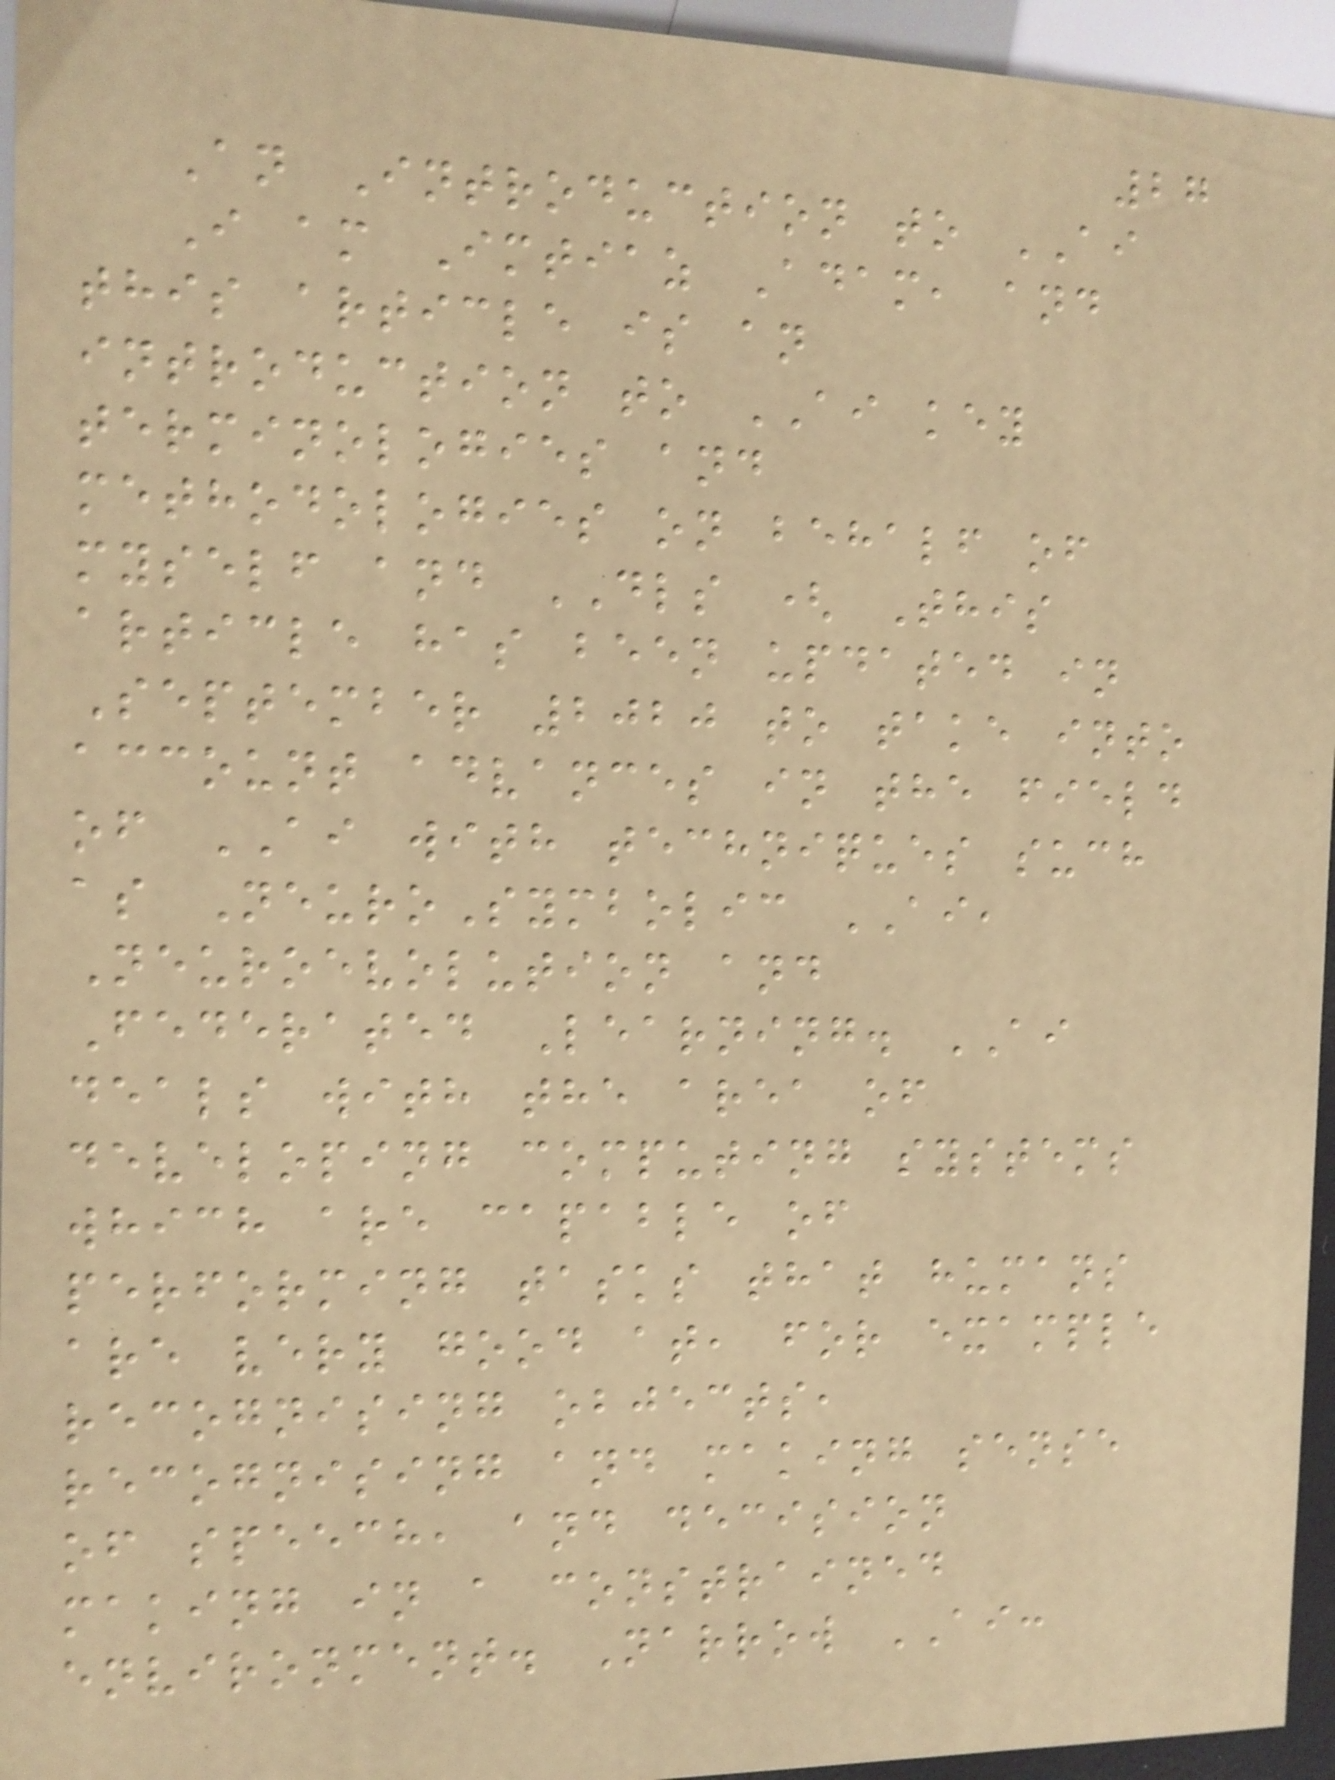27
An Introduction to AI
I am Imtiaz Adam, and
this article is an
introduction to AI key
terminologies and
methodologies on behalf of
myself and DLS ( This
article has been updated in
September 2020 to take into
account advances in the field
of AI with techniques such
as NeuroSymbolic AI,
Neuroevolution and
Federated Learning. AI
deals with the area of
developing computing systems
which are capable of
performing tasks that humans
are very good at, for example
recognising objects,
recognising and making sense
of speech, and decision
making in a constrained
environment. Narrow AI:
